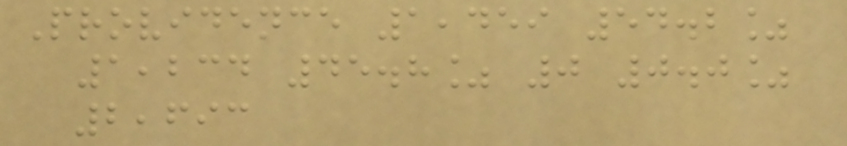Providence 1,459 54.2%
1,234 45.8% 0 0.0%
2,693
